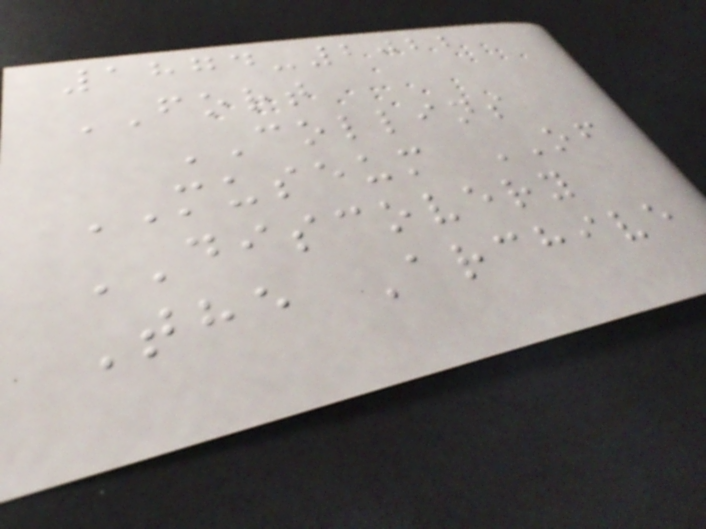1874-2022
FORT
COLLINS
MUSEUM OF
DISCOVERY
The Archive
